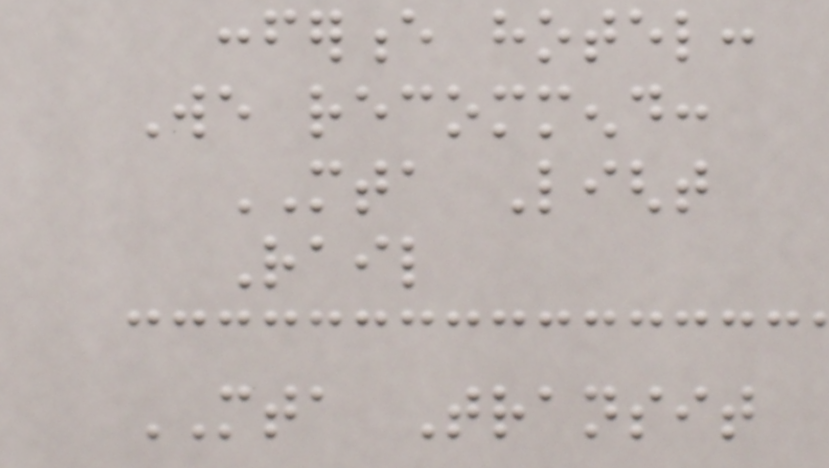conference hotel:
We recommend:
MTA Light
Rail
MTA Transit
